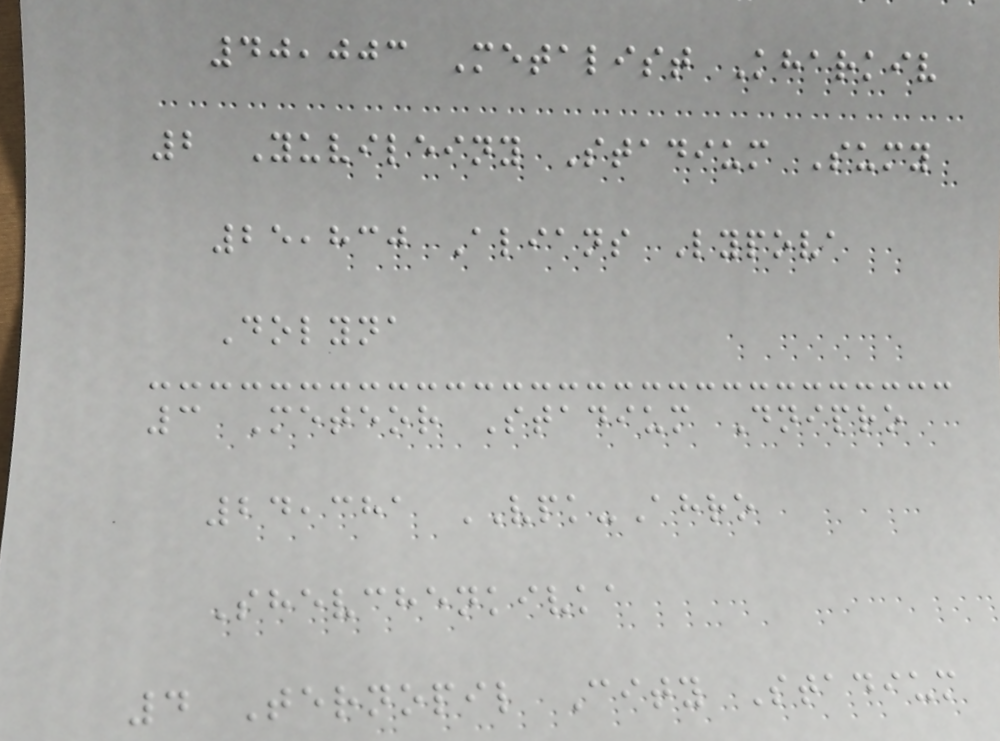40,003 Metalist Kharkiv
2 Yuvileiny Stadium Sumy
25,830 Alians Lypova
Dolyna
3 Meteor Stadium Dnipro
24,381 VPK-Ahro
Shevchenkivka
4 Ternopil City Stadium
